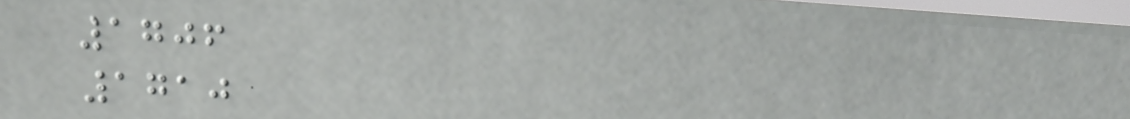1706
1710
